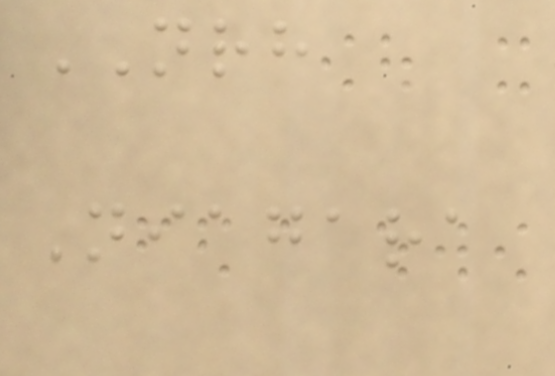NRH
Niagara
